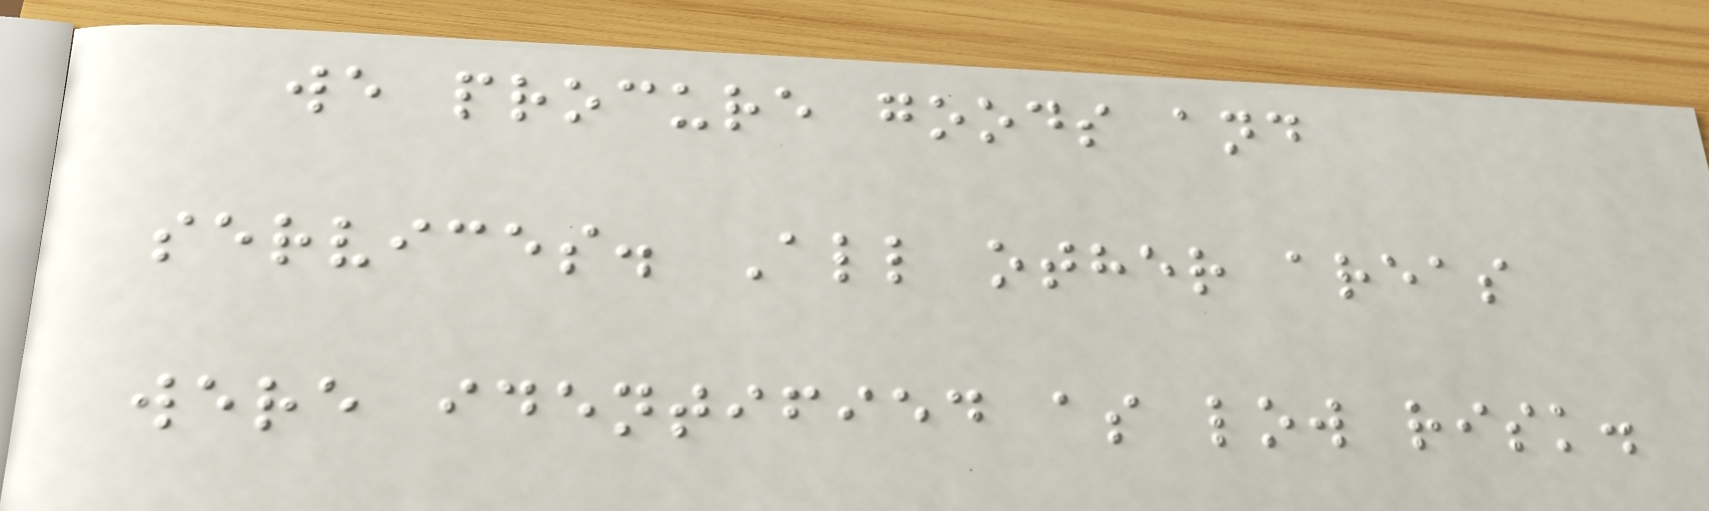we procure goods and
services. All other areas
were identified as low risk.
